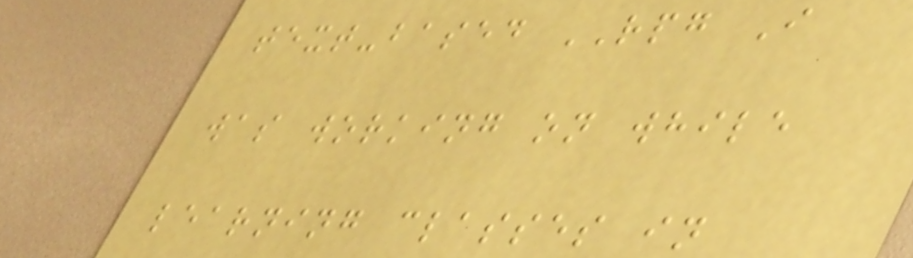text-based RPG I
was working on while
learning classes in
